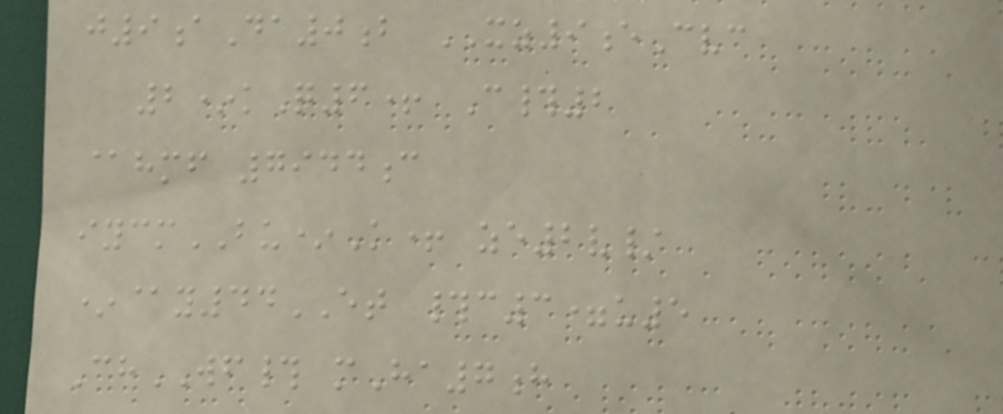j9aDa0b XZ9eCvc
2*kQ6+ C#2
@hmf 7944c
iycmBU*K+ ze2v/
*@y44ET #c3=u5
ChWF# mHa7h
